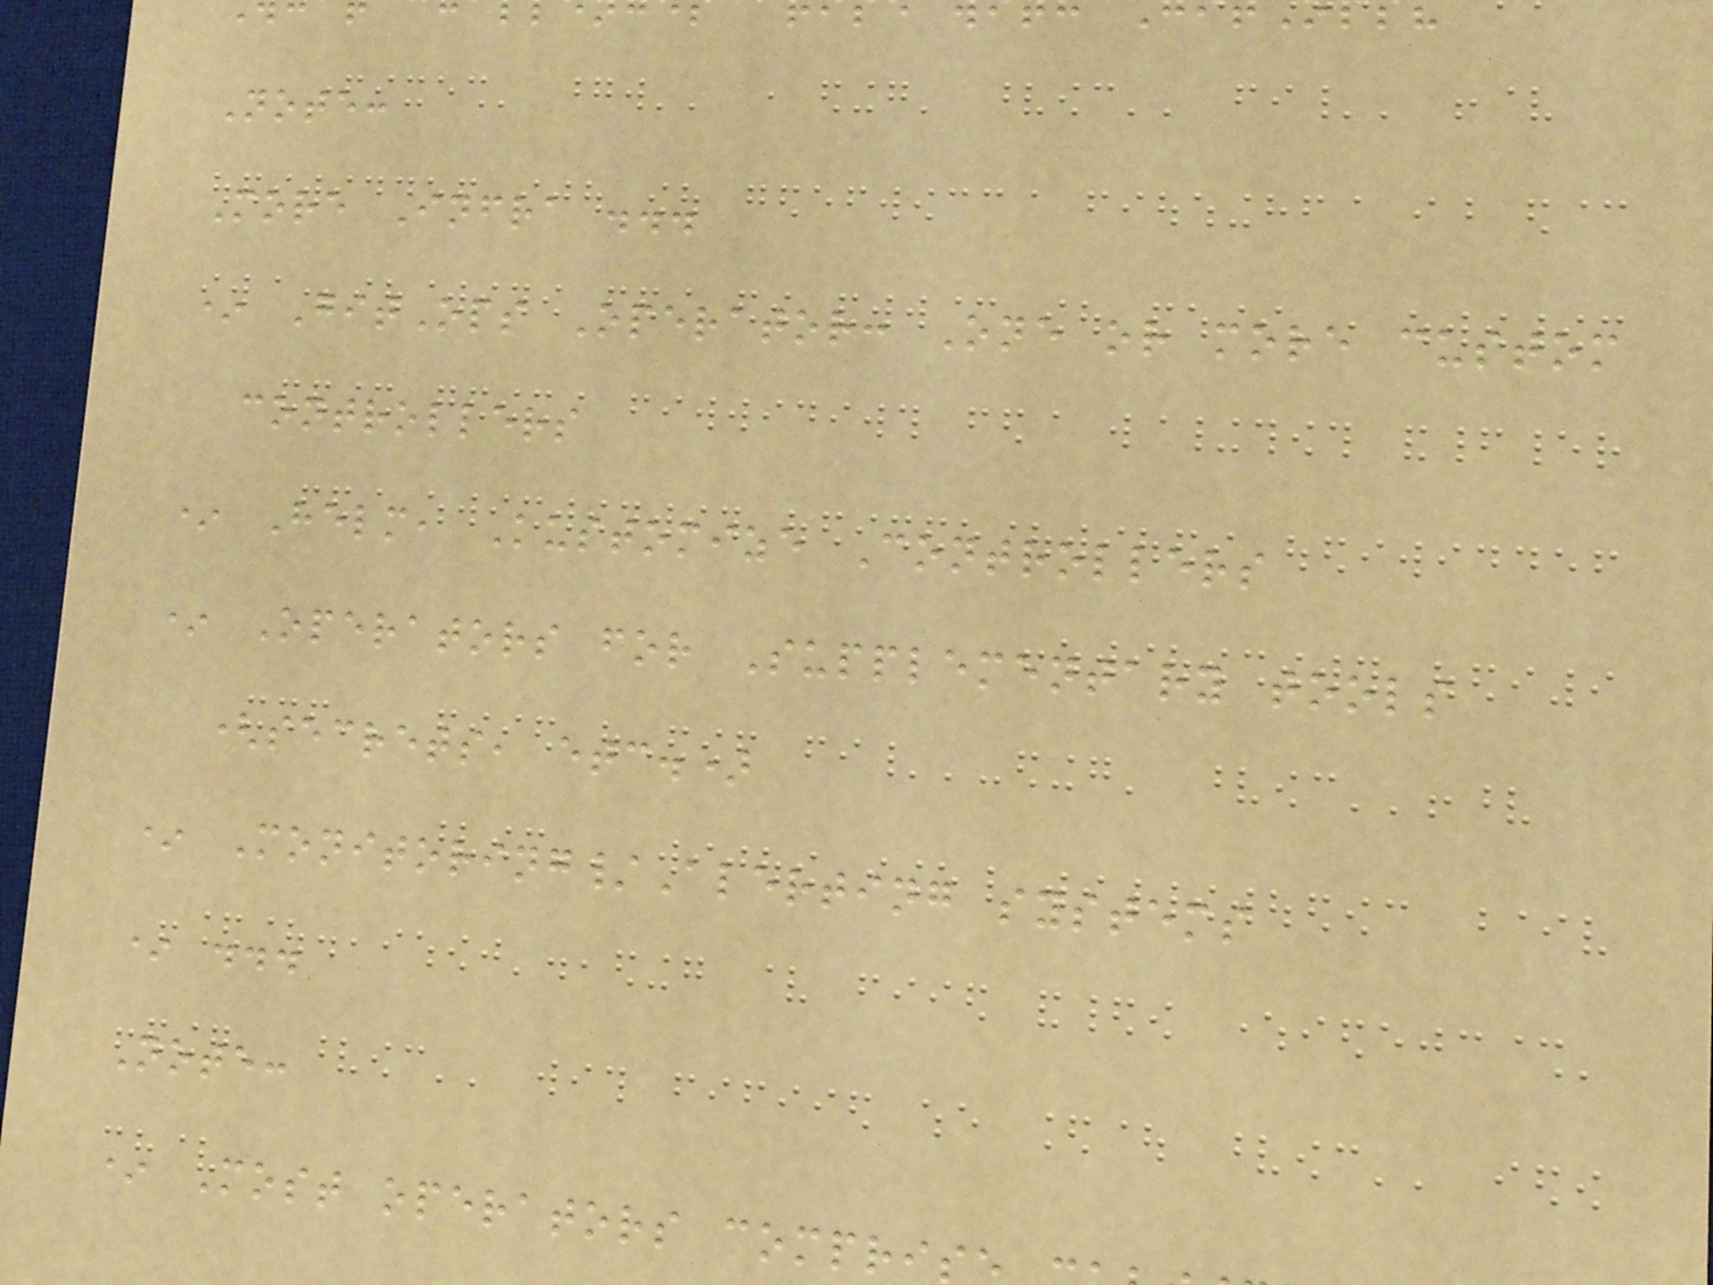Note:
More Infra ...
* GitOps Operator: One or more custom
controllers
* Helm, Kustomize Controllers
* Operators for Supplementary tools
(secrets, etc.)
* Monitoring/Alerting systems
* ...
Note:
* Most operators compri
